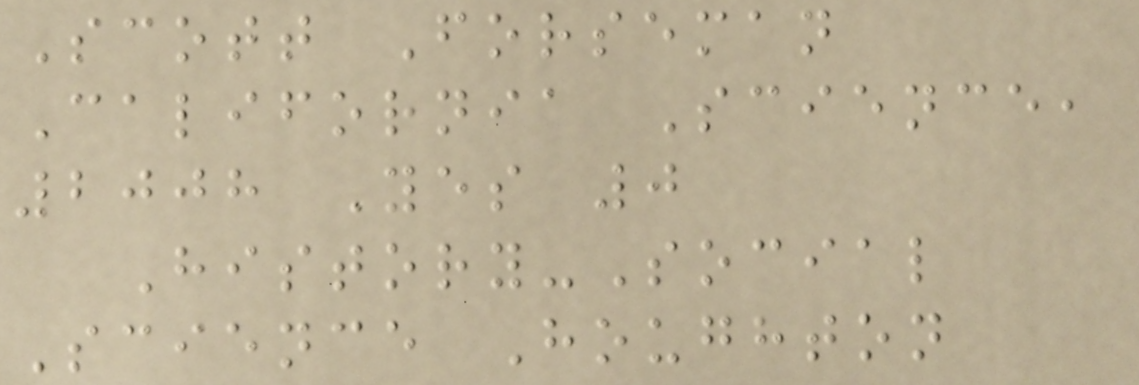Scott Forseman
California Science,
2008 Yes 0
History-Social
Science Houghton
